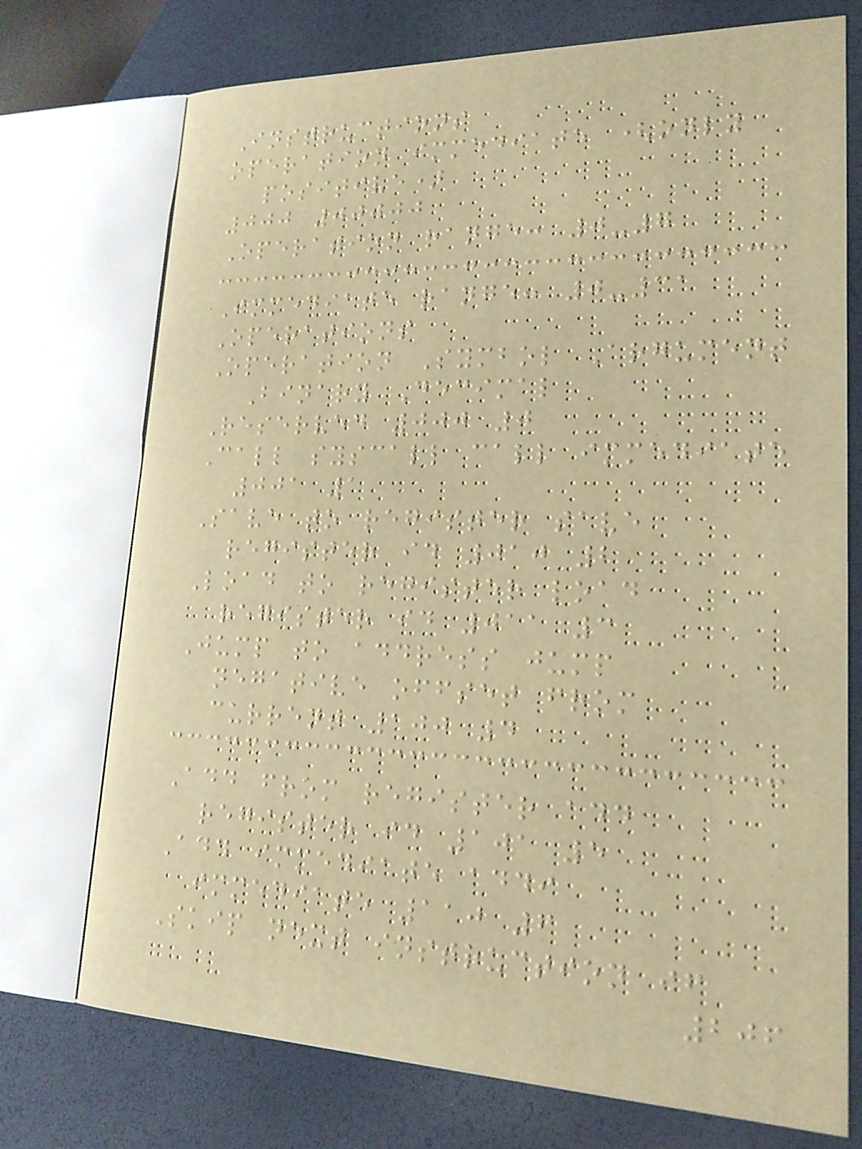Instructions
operation immediate (only
positive)
000 00000
Operation range: 0-7
Immediate range: 0-31
Operations
Operation Symbol Argument
Binary Decimal
Reserved 000 0
Call syscall call immediate
001 1
Save to register save
register id 010 2
Load to register load
register id 011 3
Jump to address jump
negative offset from
current 100 4
Add from register add
register id 101 5
Add immediate addi
immediate 110 6
Skip next instruction if
206
